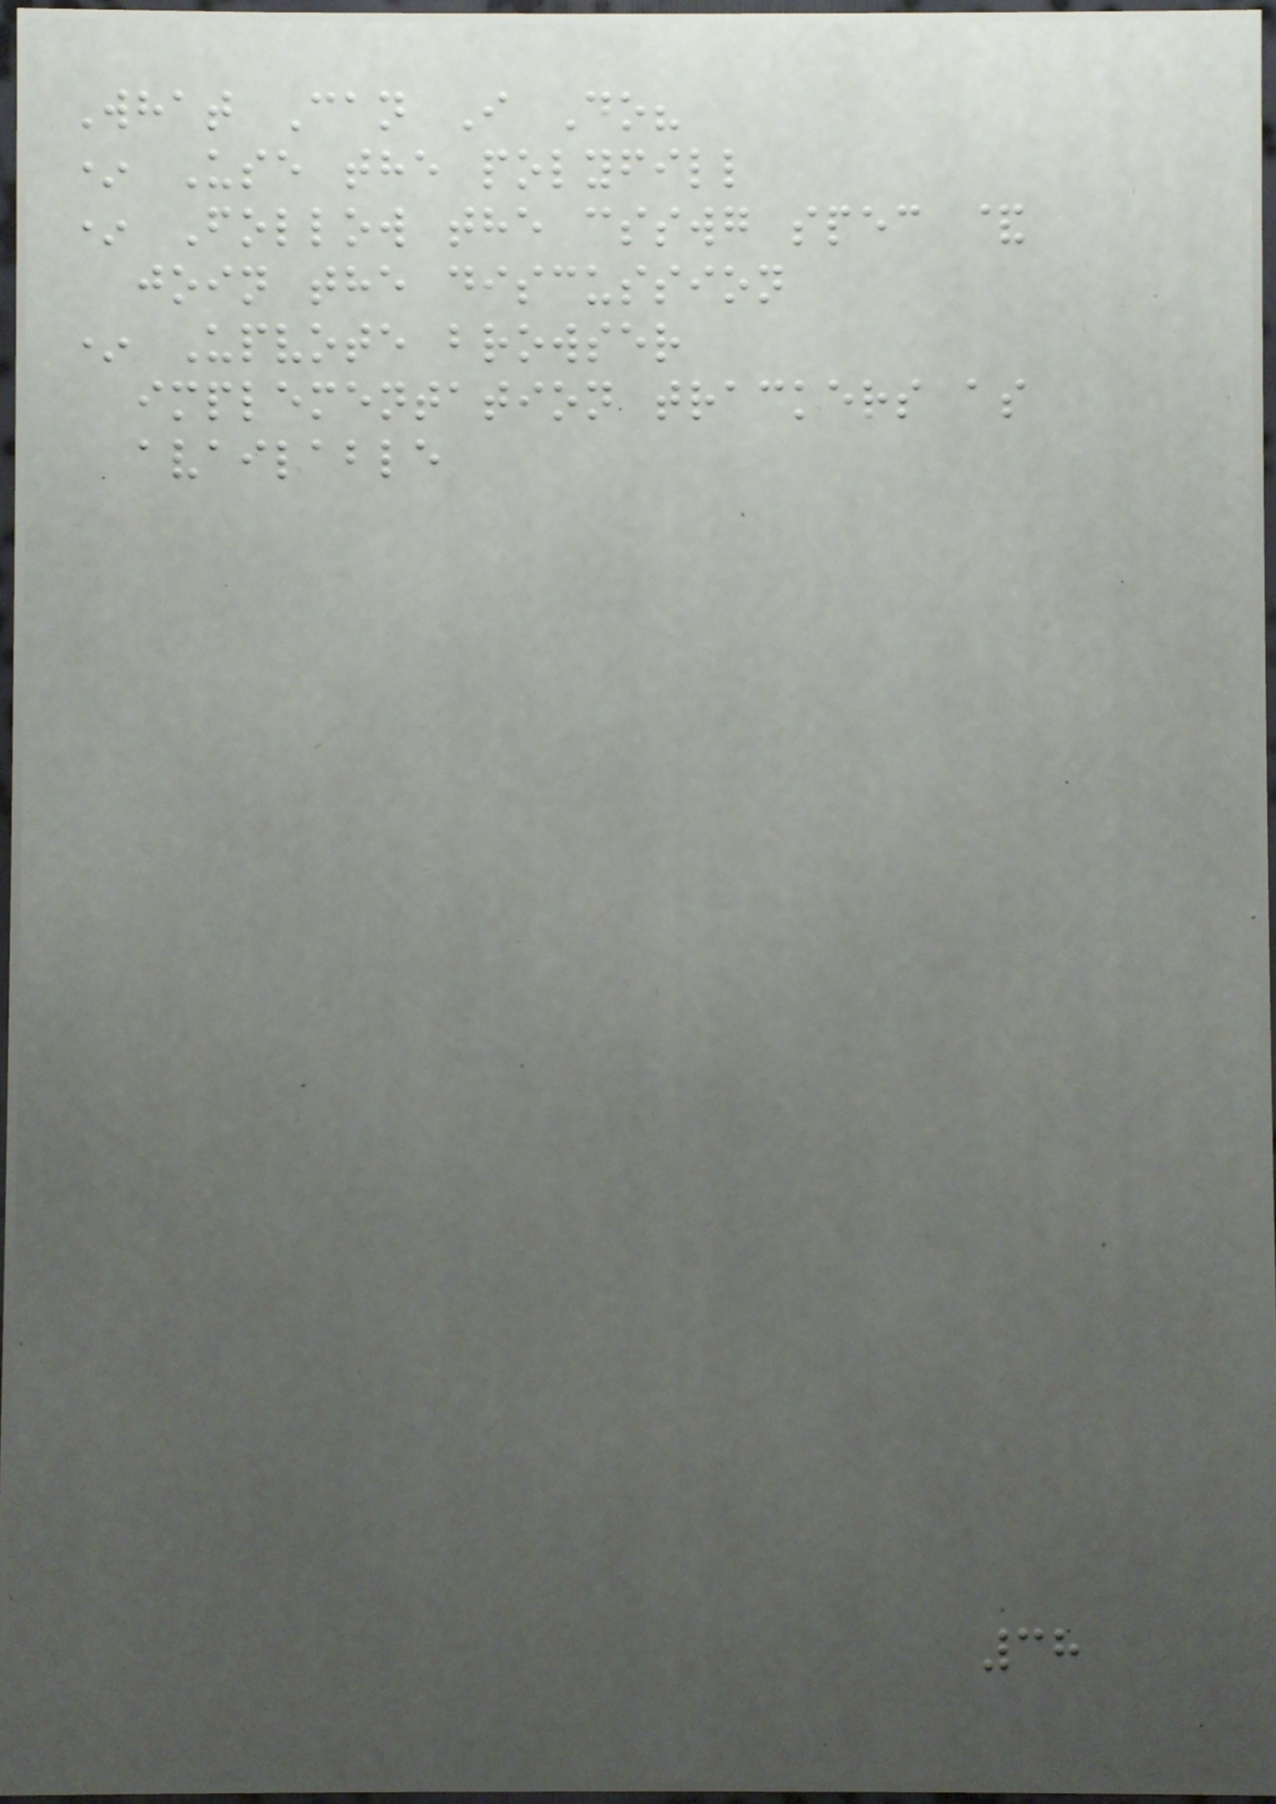What Can I Do?
* Use the polyfill
* Follow the csswg spec &
join the discussion
* Upvote browser
implementation trackers as
available
38
